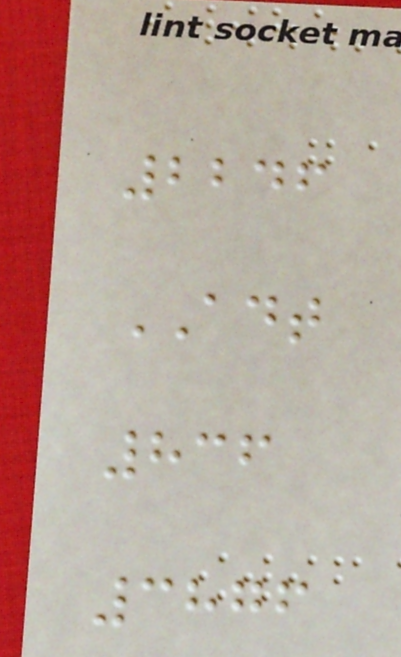2246
ADT
836
3876
